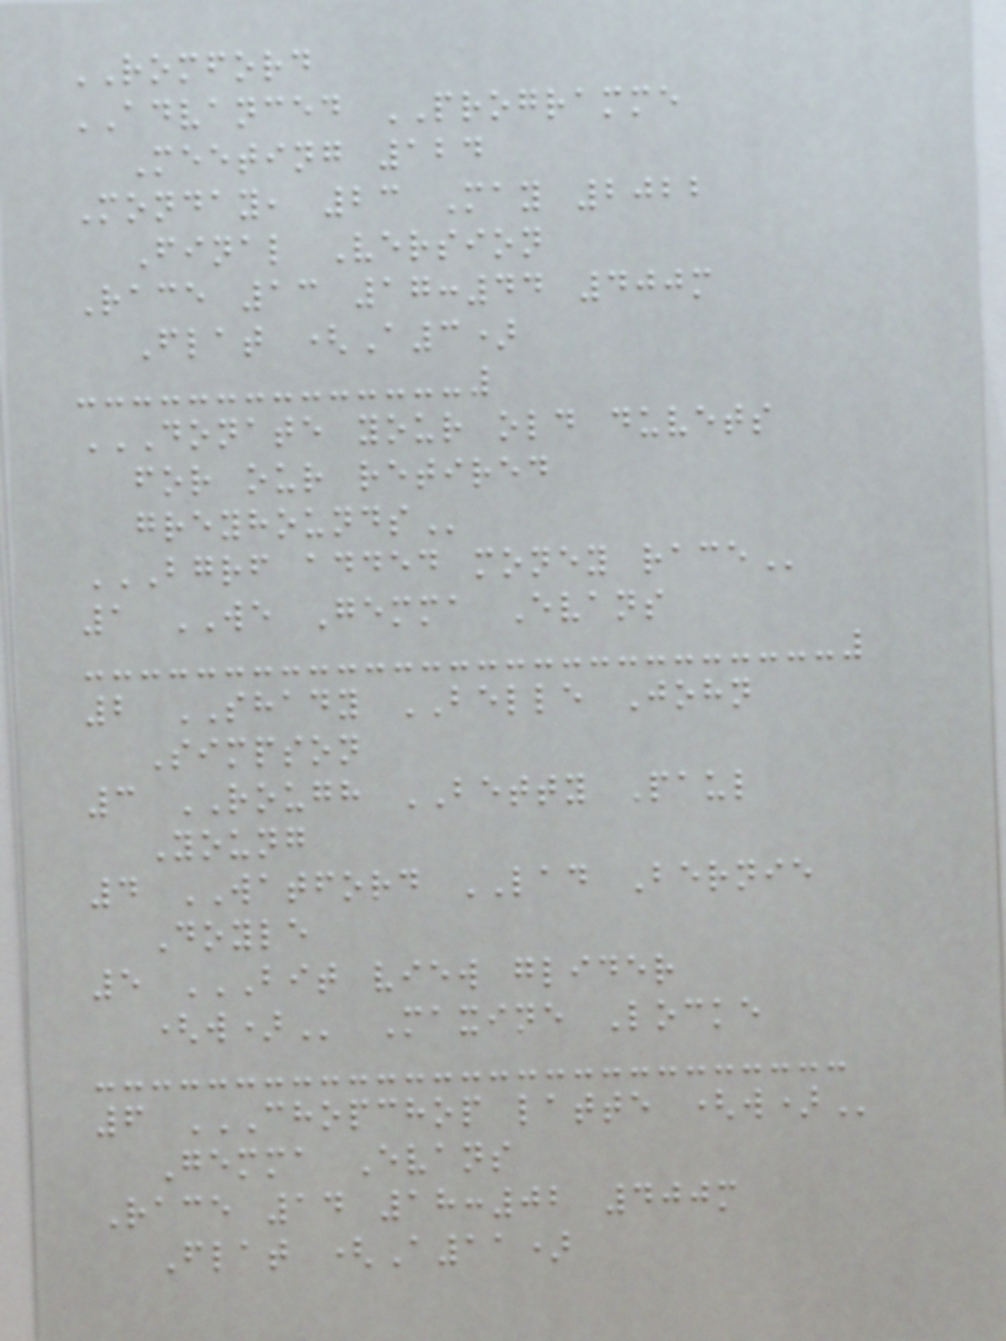ROMFORD
ADVANCED PROGRAMME
Meeting 124
Monday, 23 May 2022
Final Version
Race 13 17:44 400m
Flat (A3)
DONATE YOUR OLD DUVETS
FOR OUR RETIRED
GREYHOUNDS
BGRF ADDED MONEY RACE
1 WE Gemma Evans
2 SHADY BELLE John
Simpson
3 ROUGH BETTY Paul
Young
4 WATFORD LAD Bernie
Doyle
5 BIT VIEW GLIDER
(W) Maxine Locke
6 CHOPCHOP LATTE (W)
Gemma Evans
Race 14 18:02 400m
Flat (A11)
